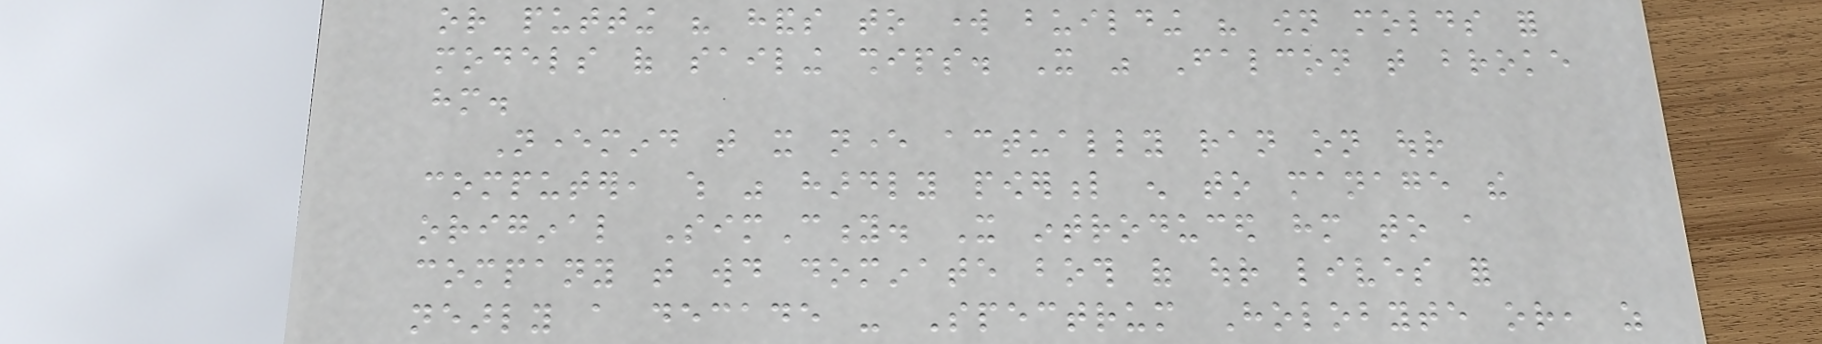or putting his hands to work building his own molds for
models of sailing ships. It was Falcon that broke
him.
Nevermind that it never actually ran on our
computer, which was hardly powerful enough to manage the
original SimCity. It introduced him to a
company that would dominate both of our lives for
nearly a decade - Spectrum Holobyte or, as
